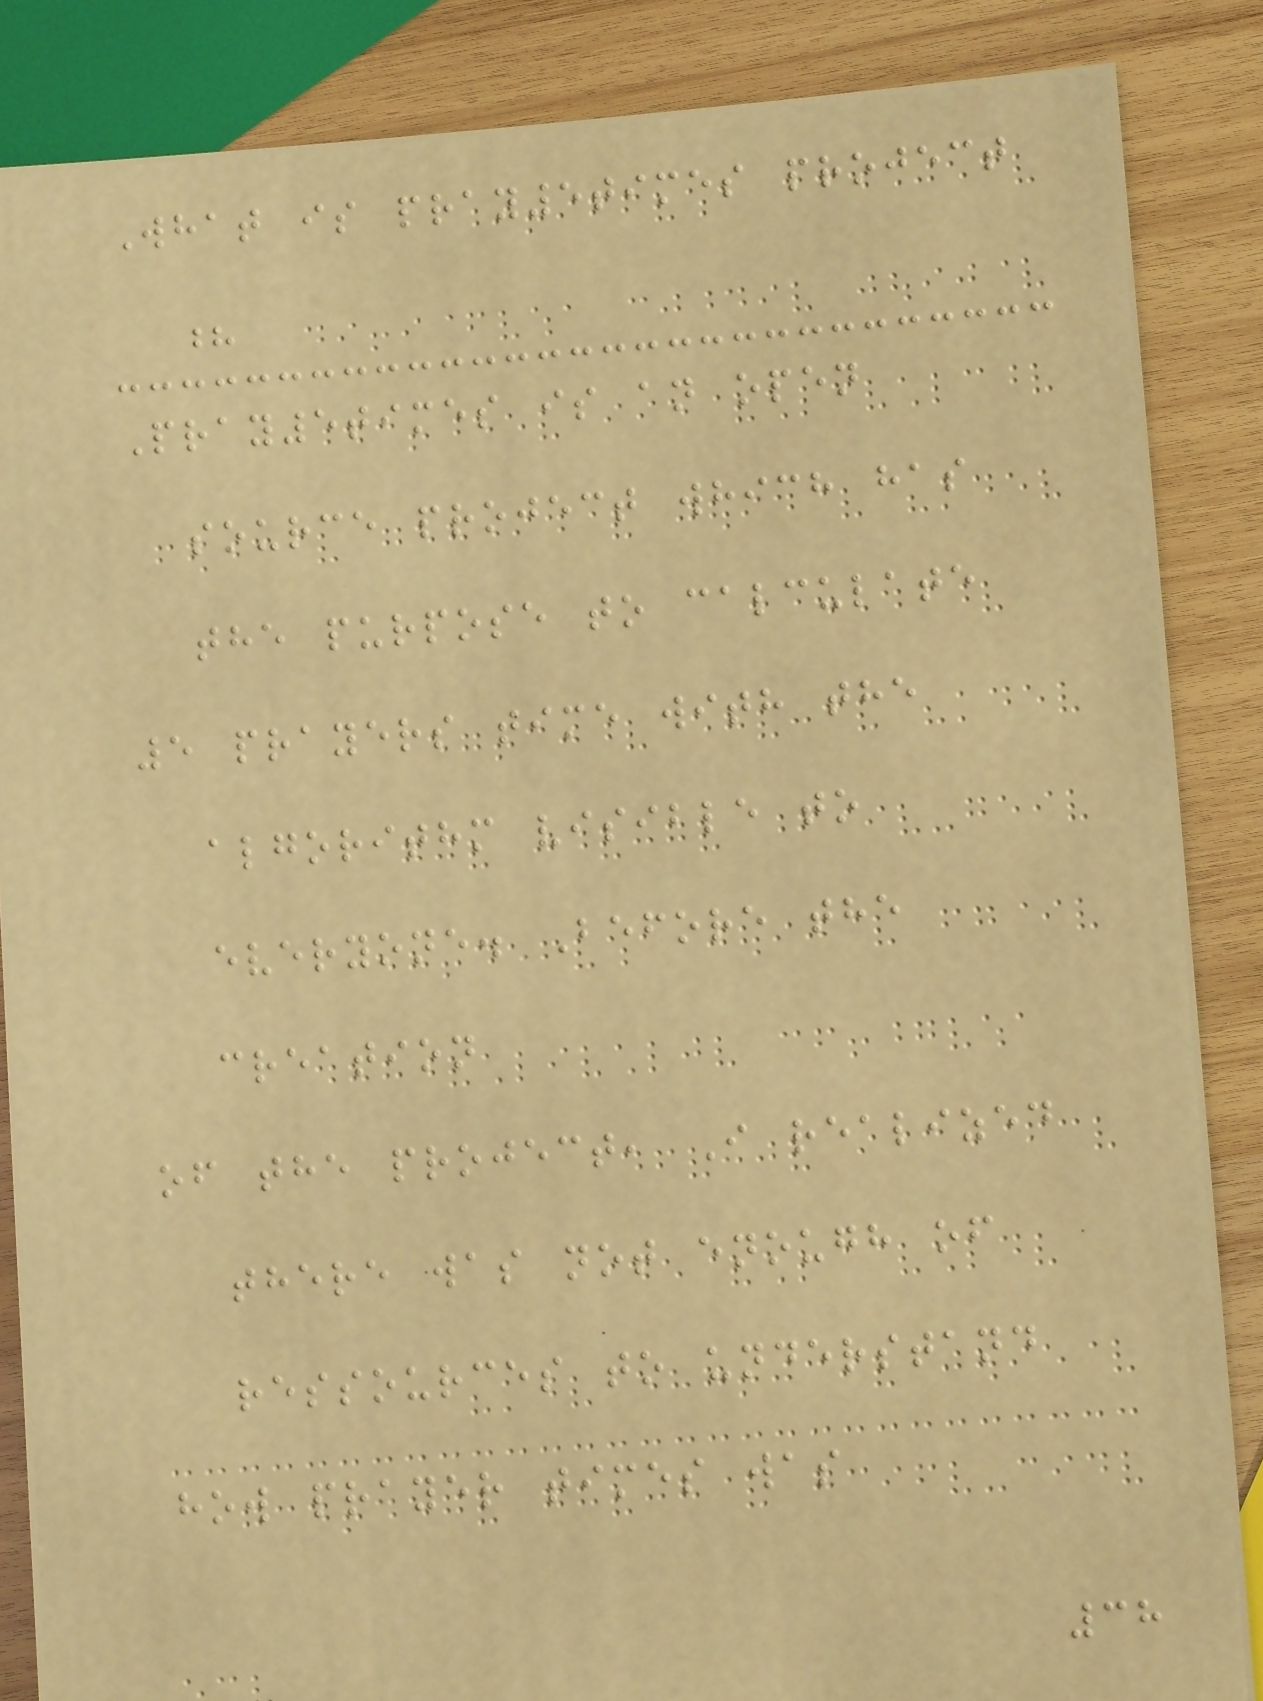What is pray5times project
?
Pray5times is an open
source project which has
the purpose to calculate
5 prayers time with the
algorithm visible to
everyone. Before the
creation
of the project, I realized
there was not enough of
ressources to understand
how prayer times was
38
